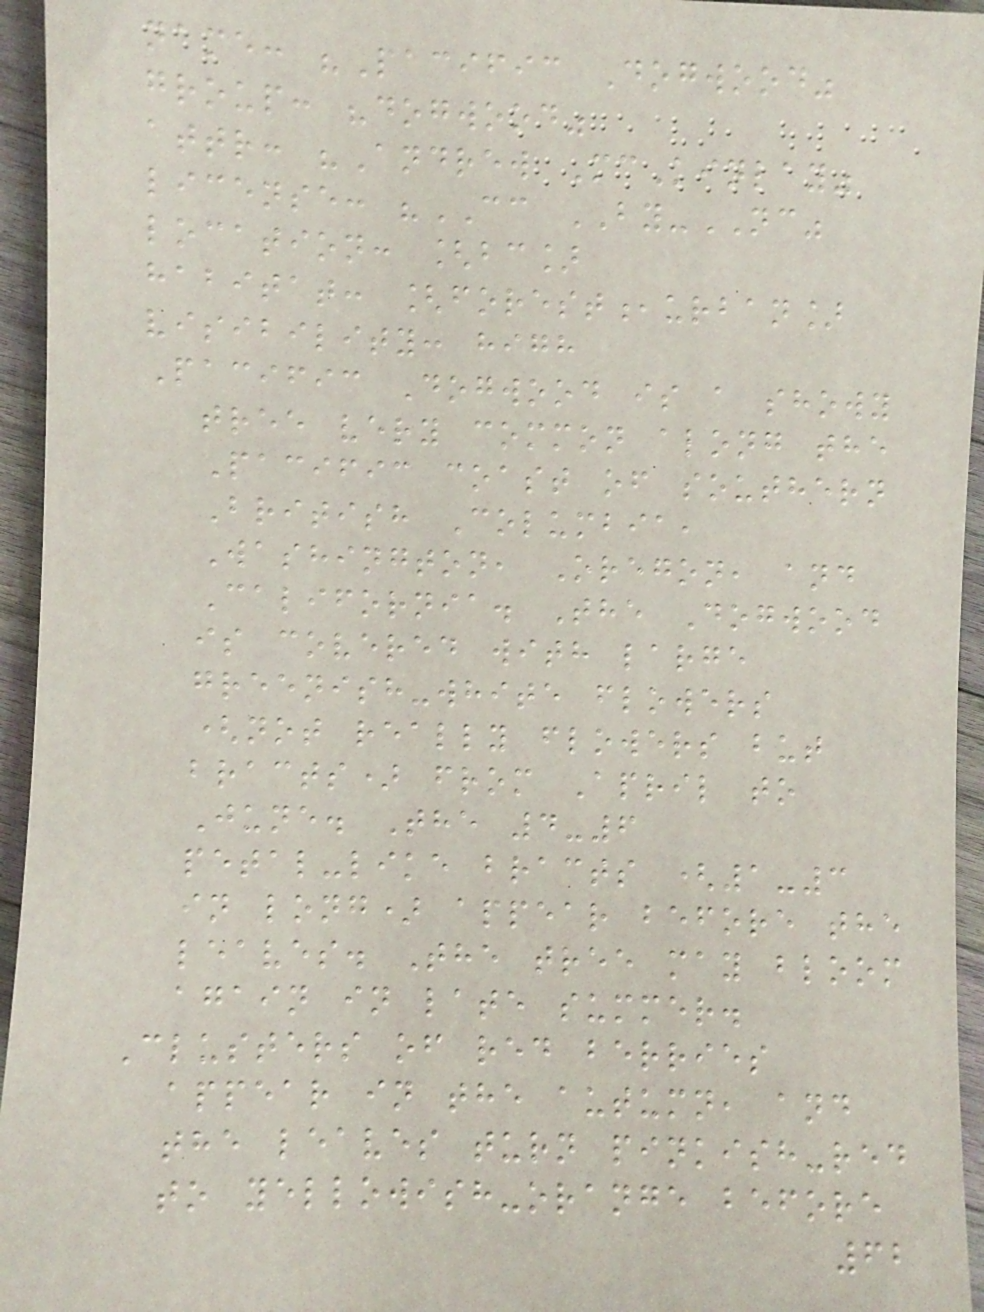name: "Pacific Dogwood"
group: "dogwood"
attr: "Andrew McKinlay"
license: "CC BY-NC"
location: [bc]
habitat: [forest,urban]
visibility: high
Pacific Dogwood is a showy
tree very common along the
Pacific coast of southern
British Columbia,
Washington, Oregon, and
California. The Dogwood
is covered with large
greenish-white flowers
(not really flowers but
bracts) from April to
June. The 4-6
petal-like bracts (1-3
in long) appear before the
leaves. The tree may bloom
again in late summer.
Clusters of red berries
appear in the autumn, and
the leaves turn pinkish-red
to yellowish-orange before
62
